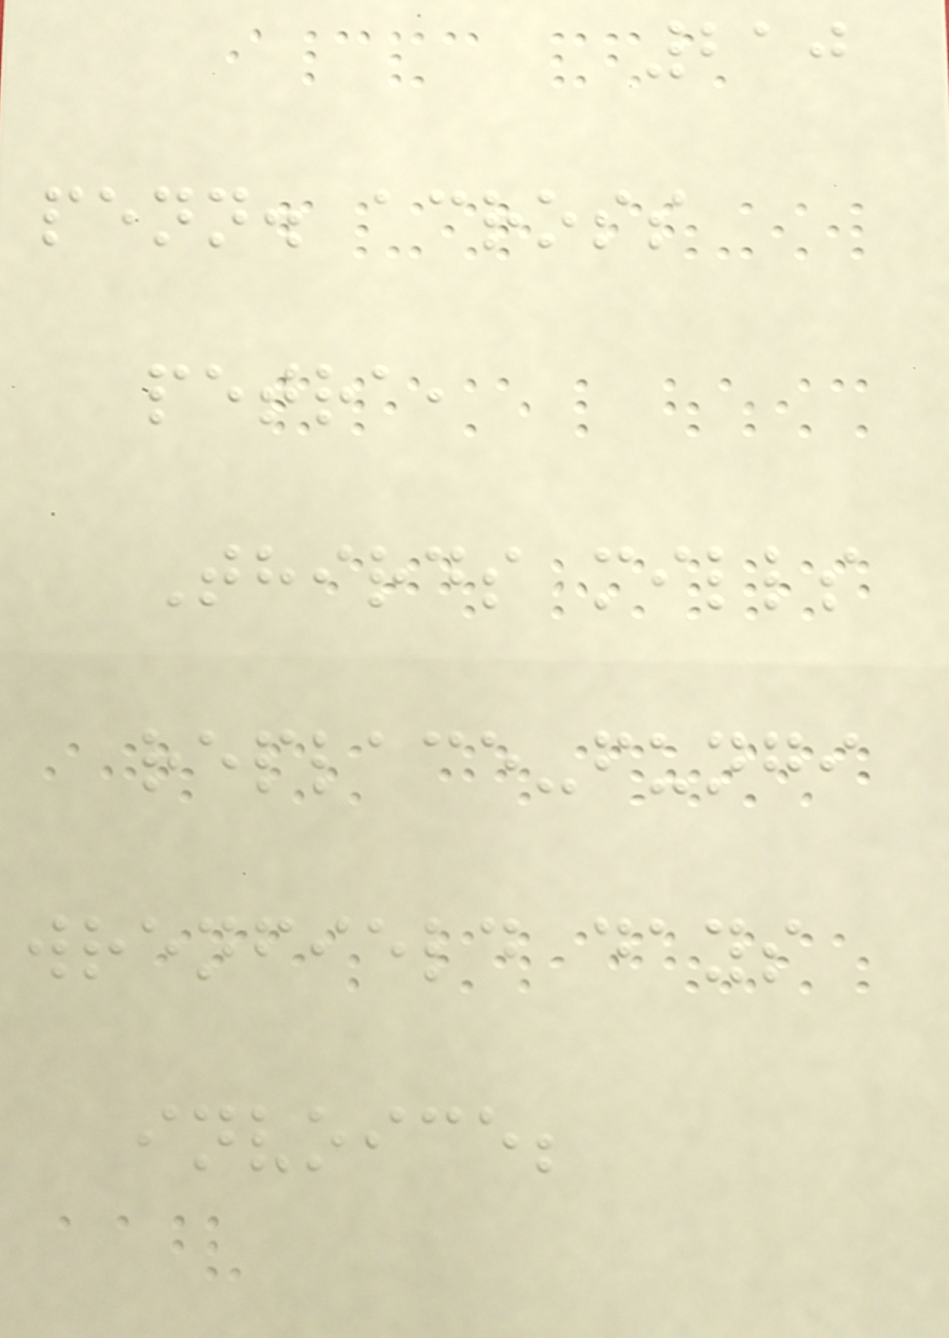210
penn. across
petra,
Thirds mills
replace-fungi
wrenfield days
invoice;
